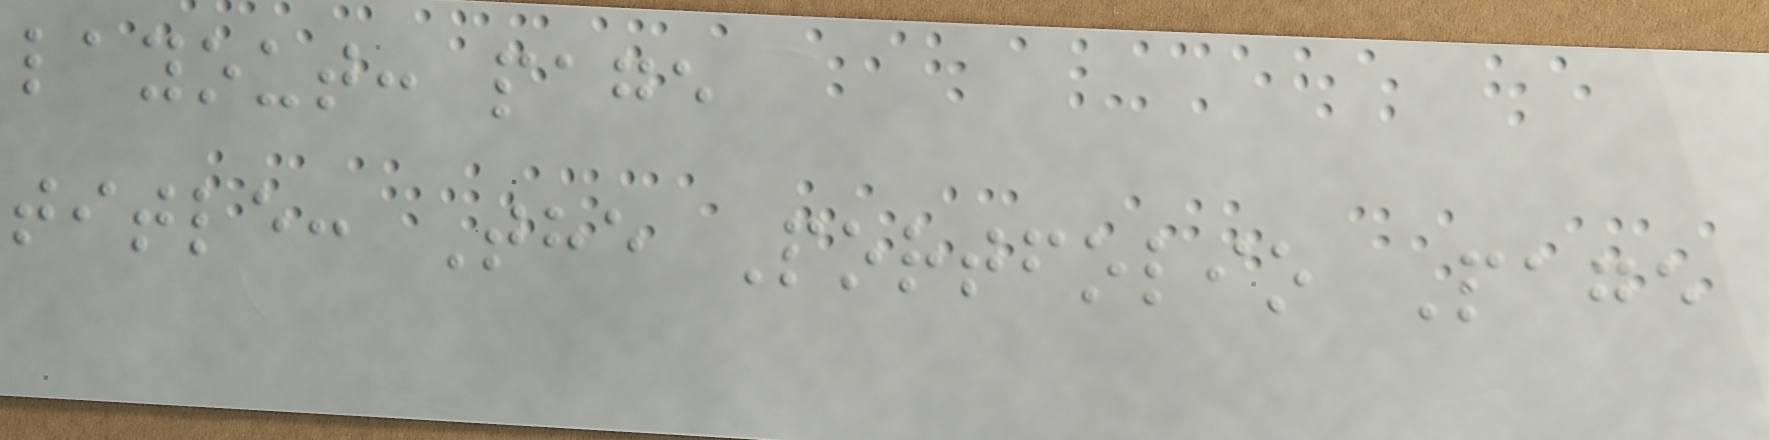layout: page
title: The Portfolio Page
